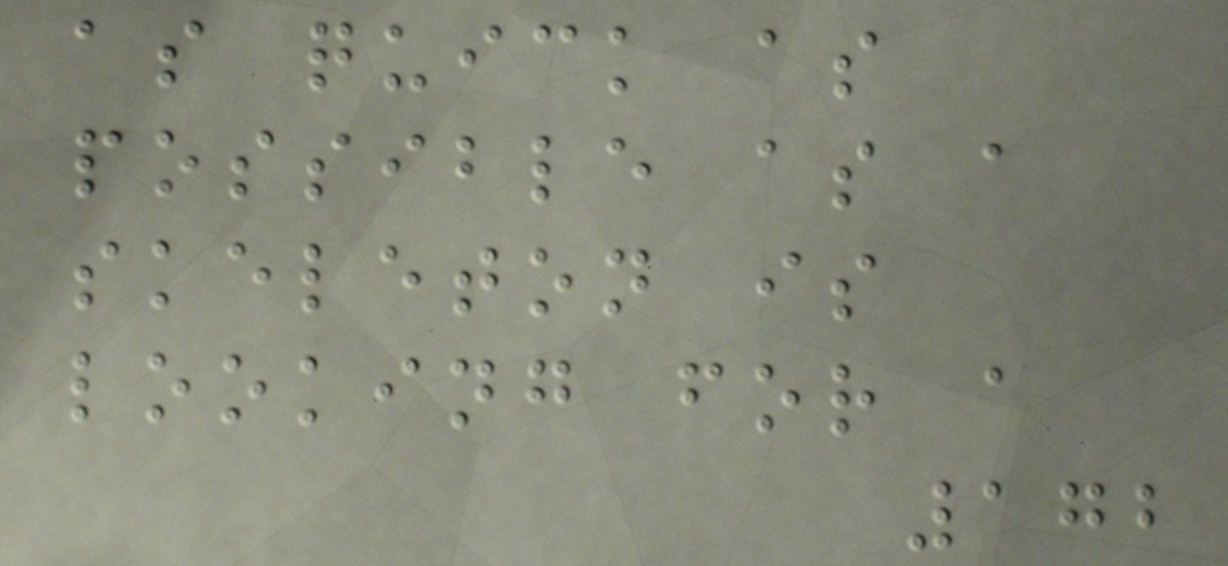as quick as
possible as a
skeleton is
looking for a
172
